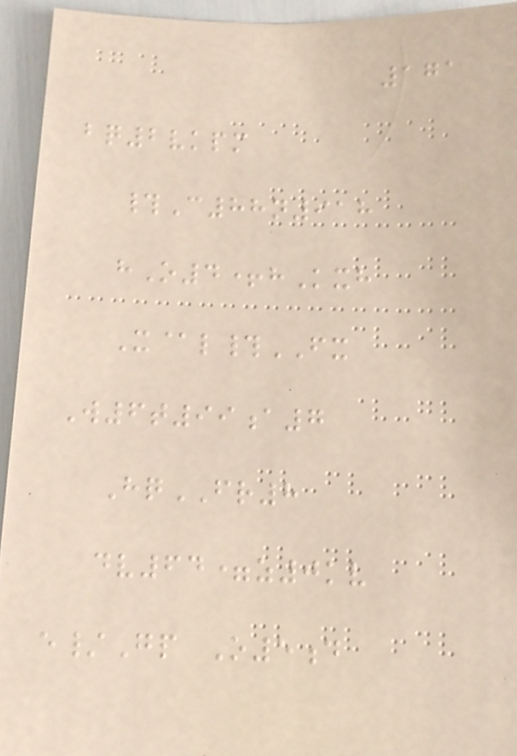171
bq2vkpm
#C88n918
hO4+hKxh
X@l#FX
W6t99a7
HqFR8
dv64=z0kv
e/Gp O5d
